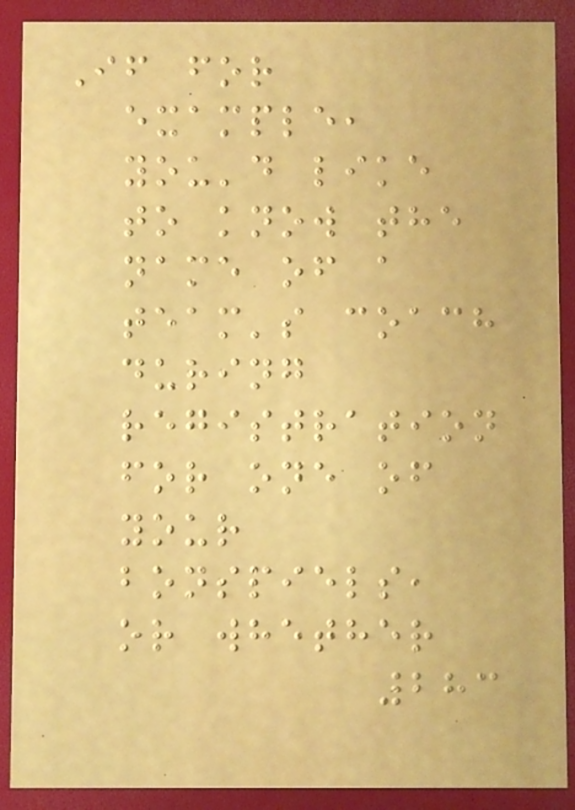If for
example,
you'd like
to know the
name of a
team's coach
during
registration
for one of
your
bonspiels,
or whether
283
